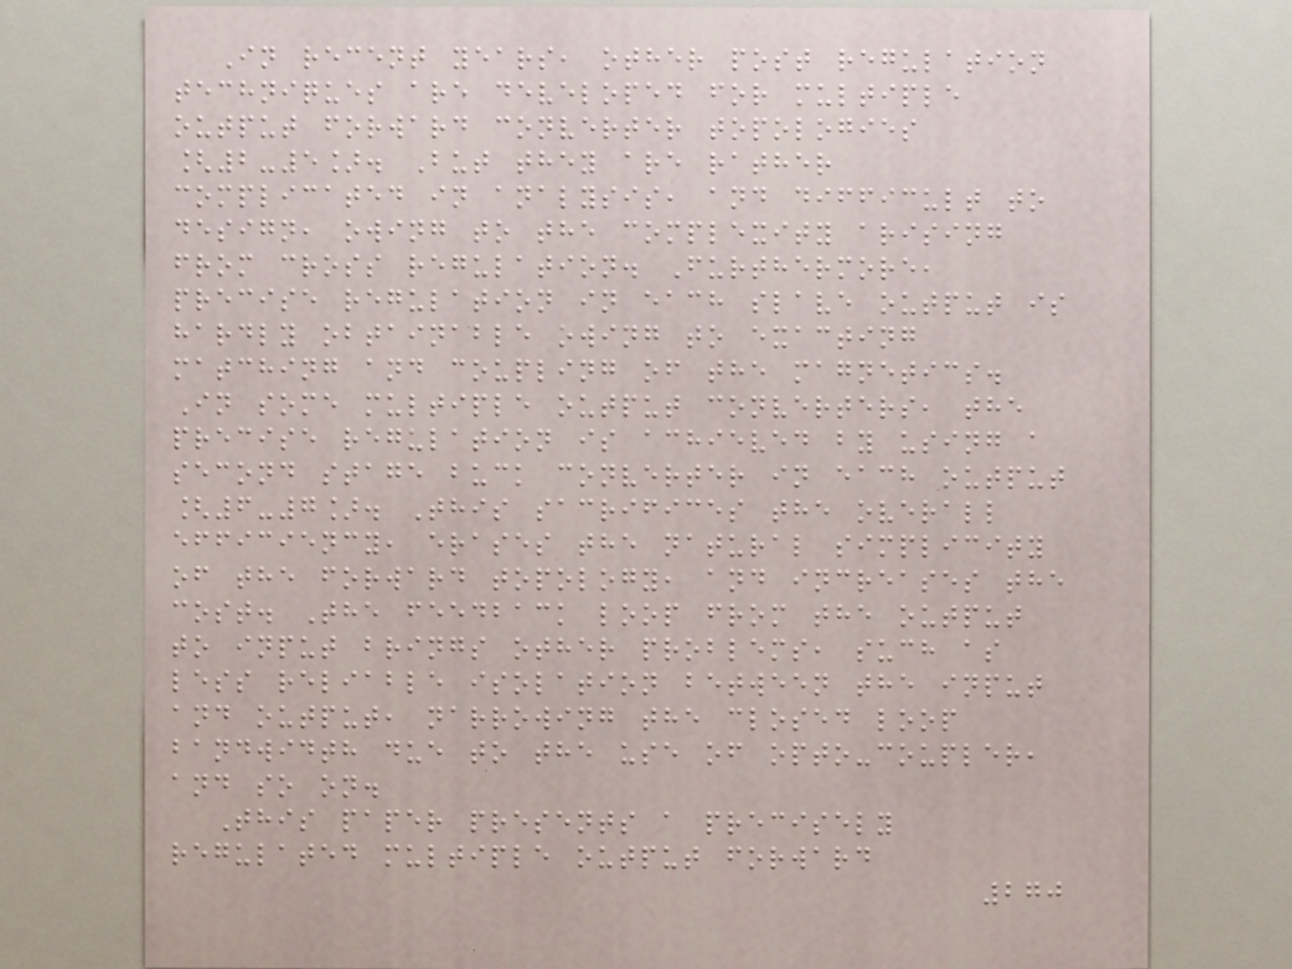In recent years, other post regulation
techniques are developed for multiple
output forward converter topologies
[2-5]. But they are rather
complicated in analysis, and difficult to
design, owing to the complexity arising
from cross regulation. Furthermore,
precise regulation in each slave output is
hardly obtainable owing to exacting
matching and coupling of the magnetics.
In some multiple output converters, the
precise regulation is achieved by using a
second stage buck converter in each output
[6-7]. This sacrifices the overall
efficiency, erases the natural simplicity
of the forward topology, and increases the
cost. The feedback loop from the output
to input brings other problems, such as
less reliable isolation between the input
and output, narrowing the closed loop
bandwidth due to the use of opto-coupler,
and so on.
This paper presents a precisely
regulated multiple output forward
270
